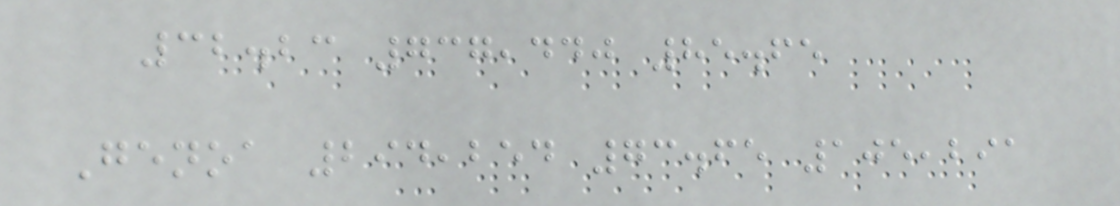32.23 737,440 85.65
Genoa 294,254 73.65 105,291
